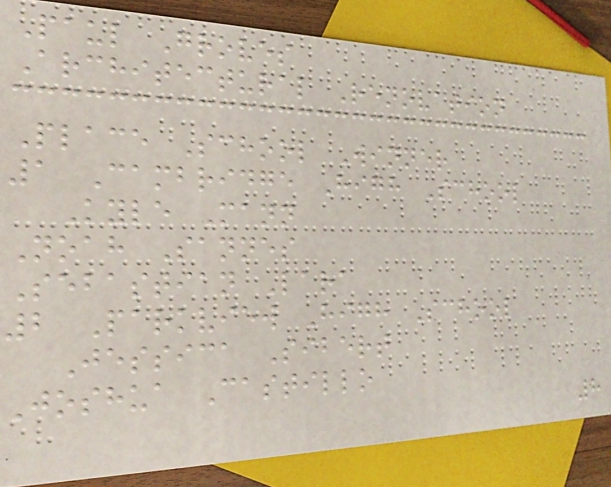Paul Groves
Architectural Renovation
Place School Winner
1 Cambridge High School
Kyle Mann
Noah Sannes
Sebastian Lara
2 Parkview High School
Jessica Sibert
Joshua Castillo
8
